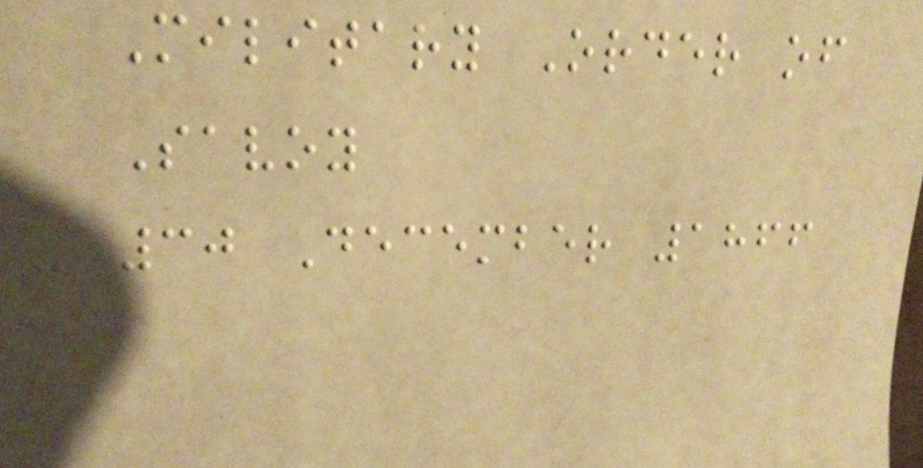Military Order of
Savoy
- 30 December 1866
